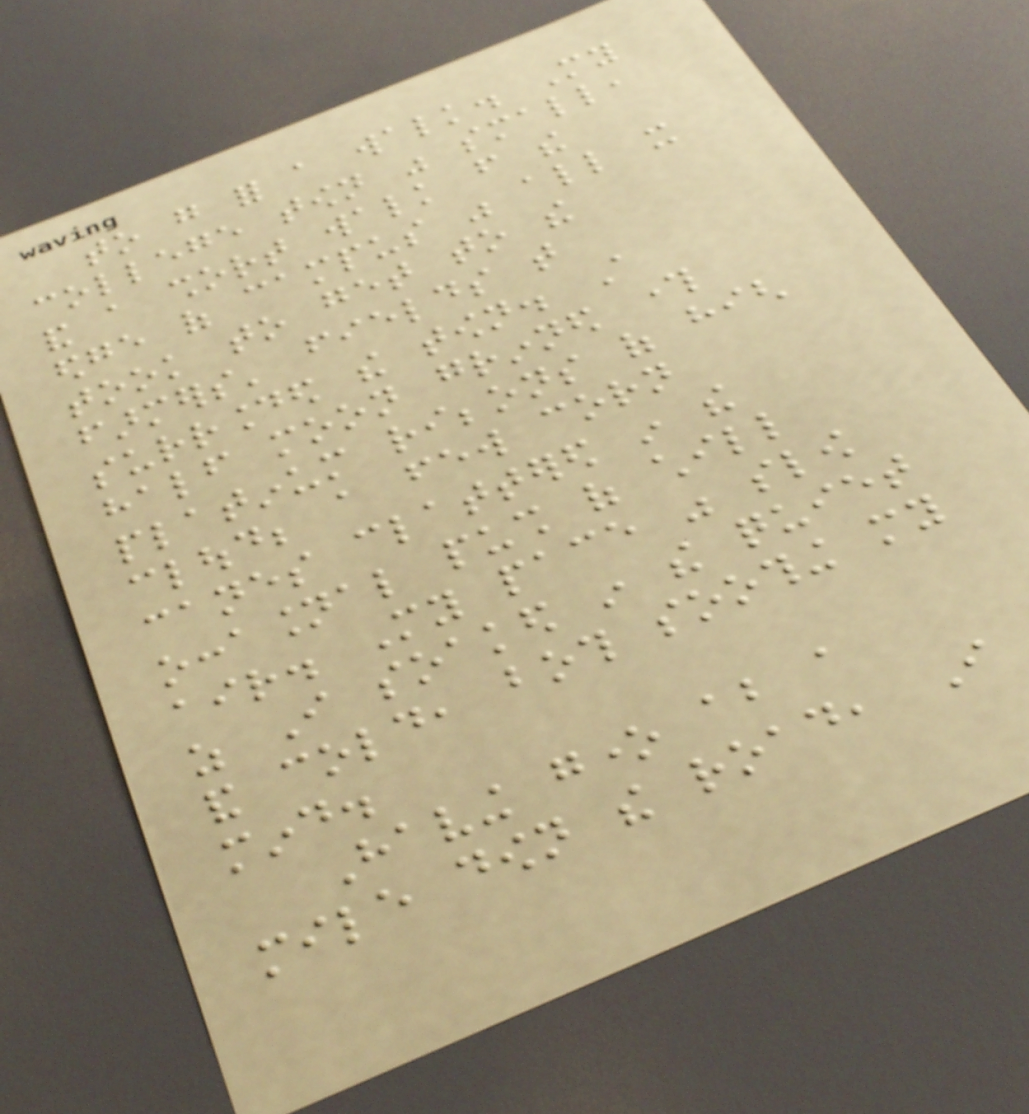to go for a walk. My
college town was small,
and a short walk from the
edge of campus was all it
took to get to the
farmers' fields that
surrounded the town. A
half moon grinned through
platinum ribbons of high
cloud; a few corn
canes clattered in the
occasional push of chill
air. My pace was slow
as I soaked in the quiet
and cold, both soothing my
mind.
Having gone about a
mile down the road, I
